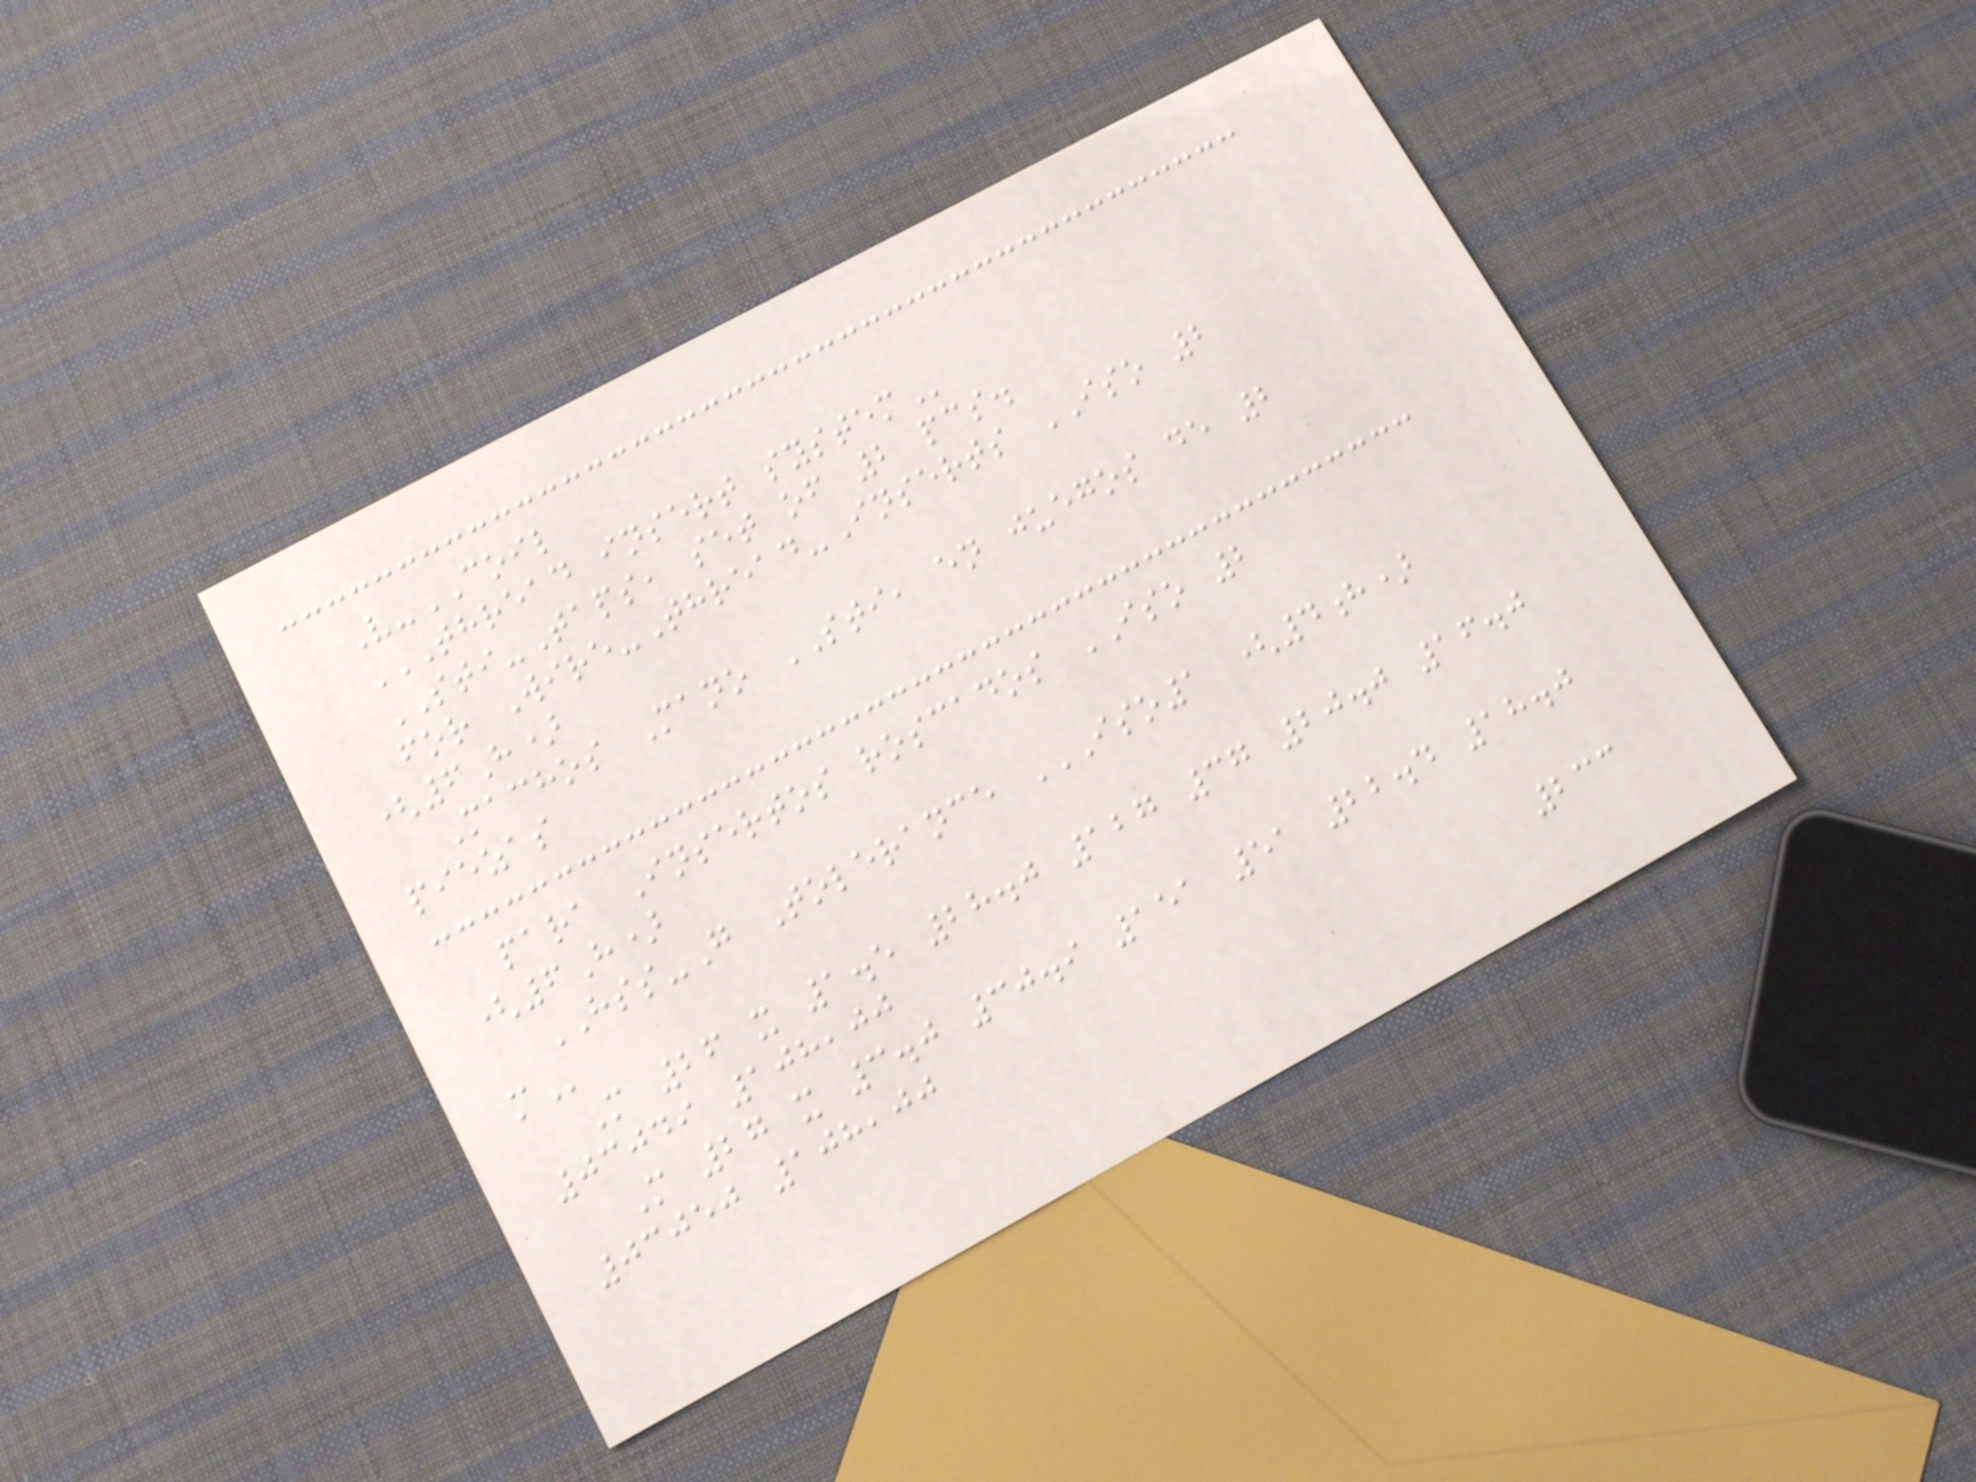V-COIL
THREAD INSERT SYSTEM
STI-Taps, set of 2 pcs.
for Wire-Thread-Inserts ISO 2
(6H)
Machos Mano STI, en juegos de 2
piezas
para Insertos roscados ISO 2
(6H)
HSS-G Tolerance ISO1 (4H)
M
M 26 x 1.5 28.0 127 37 20.0 16.0
03049 108,00
M 27 x 3.0 30.9 151 51 22.4 18.0
03050 108,00
233
